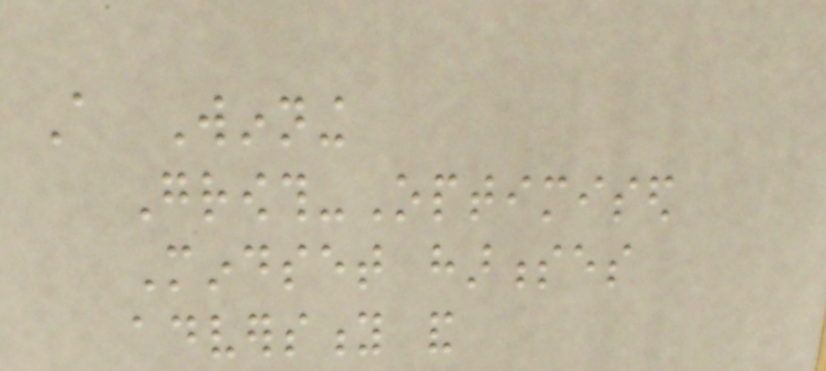A Winning
Growth-Optimised
Mindset harnesses
adversity and
